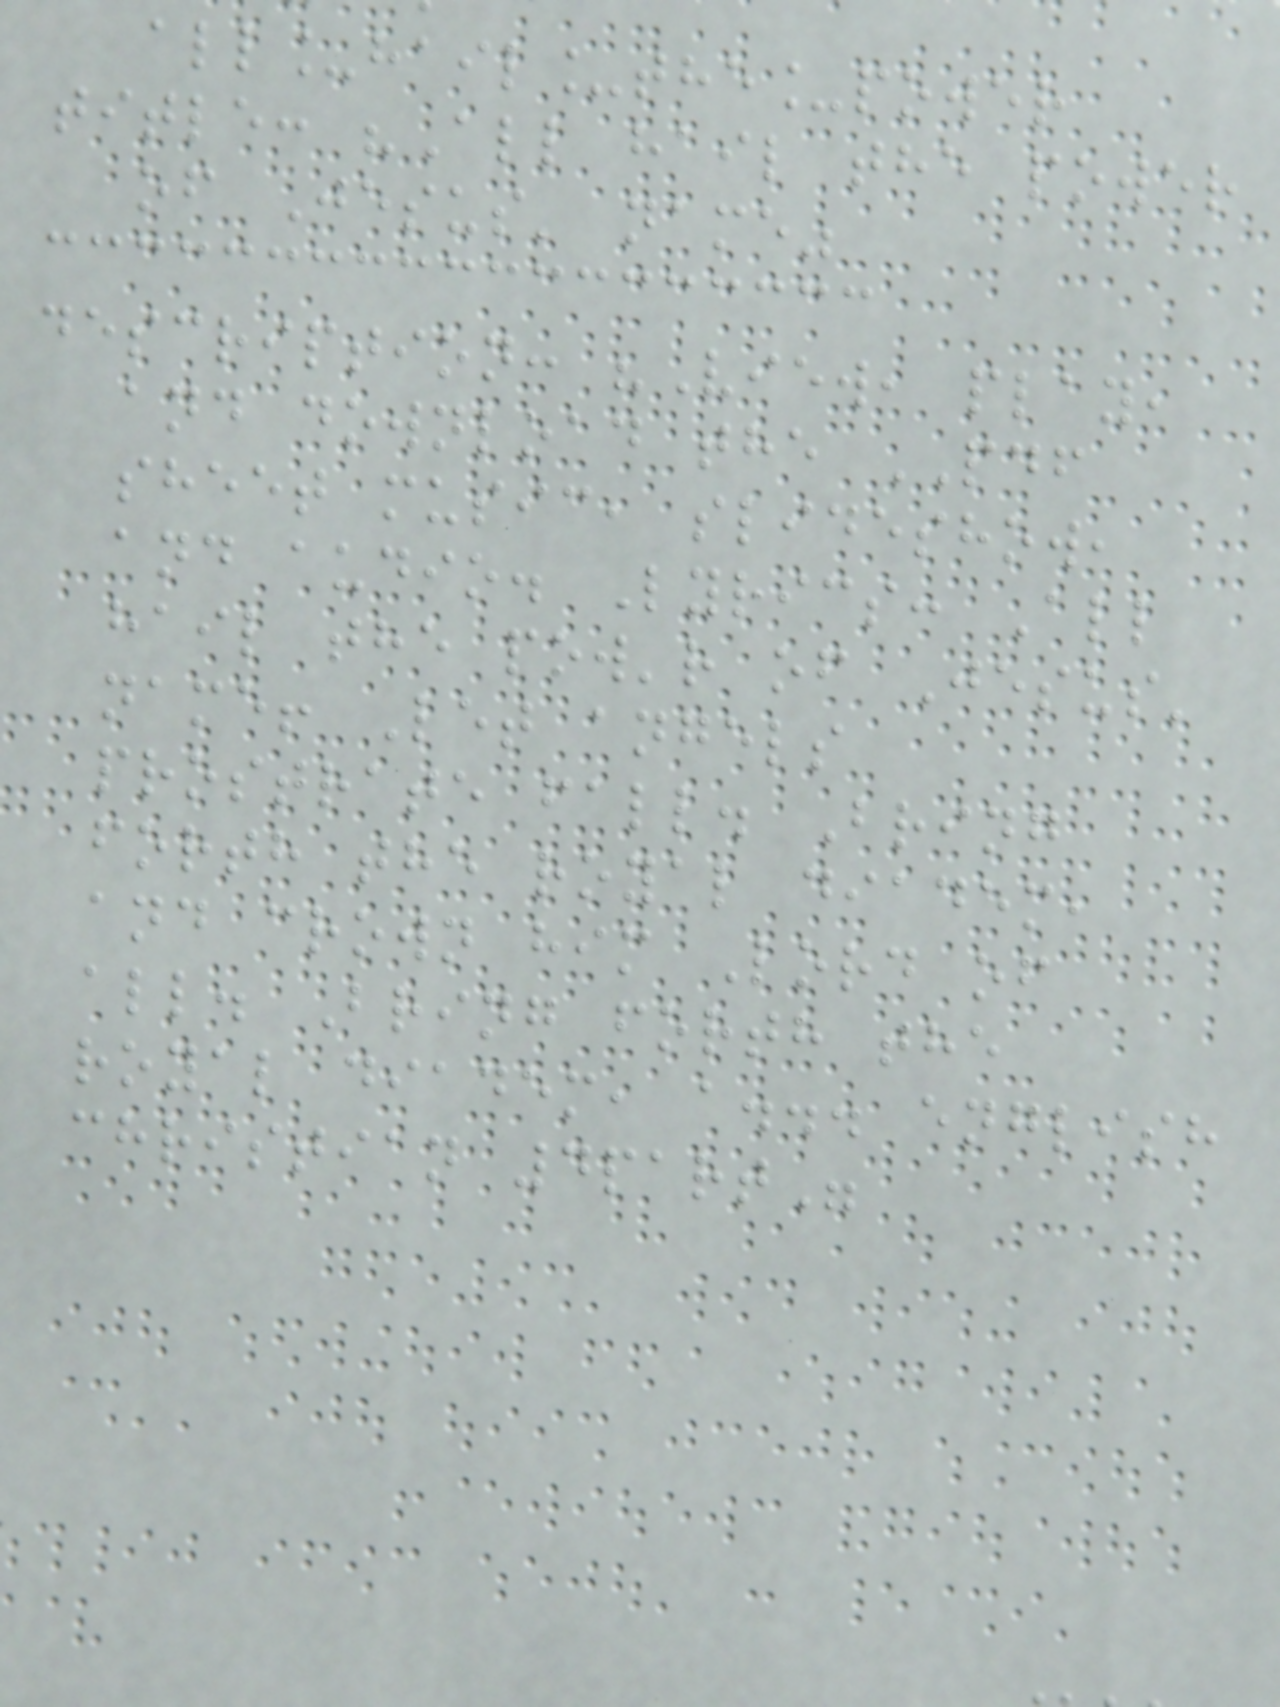all_hail_the_power
title: "All hail the power
of Jesus' name"
description: "View, play,
and download the PDF
sheet music, slideshow,
and audio. Lyrics: All
hail the pow'r of Jesus'
name! Let angels
prostrate fall. Bring
forth the royal diadem,
and crown him Lord of
all. Bring forth the
royal diadem, a... english
christian 4part"
